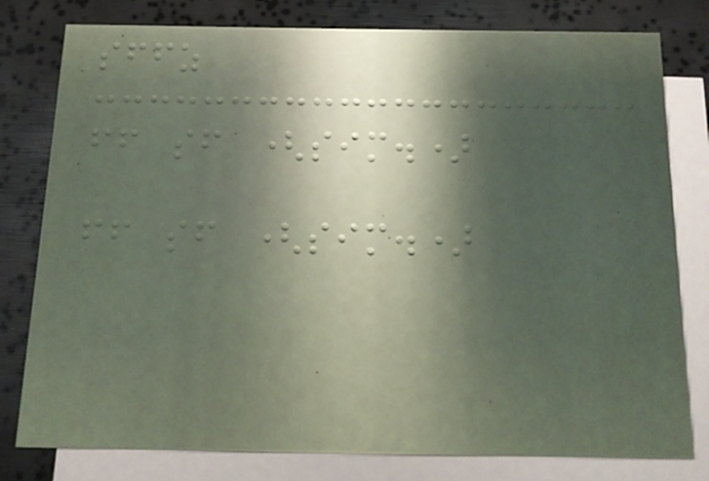sffz
ff sf (sim.)
ff sf (sim.)
